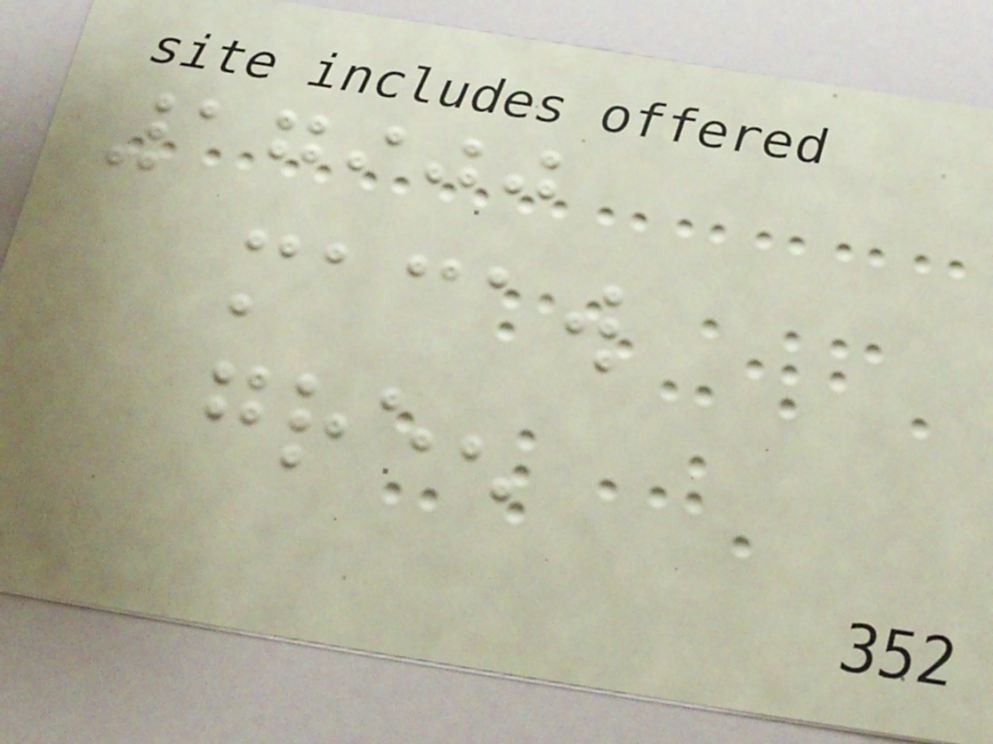17900
macaw
green
